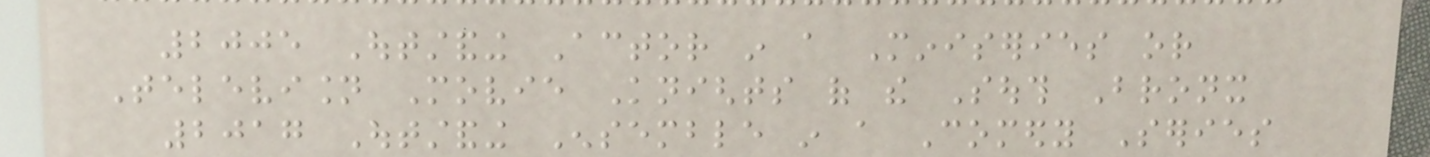2005 Outstanding Actor in a Miniseries or
Television Movie Knights of the South Bronx
2017 Outstanding Ensemble in a Comedy Series
